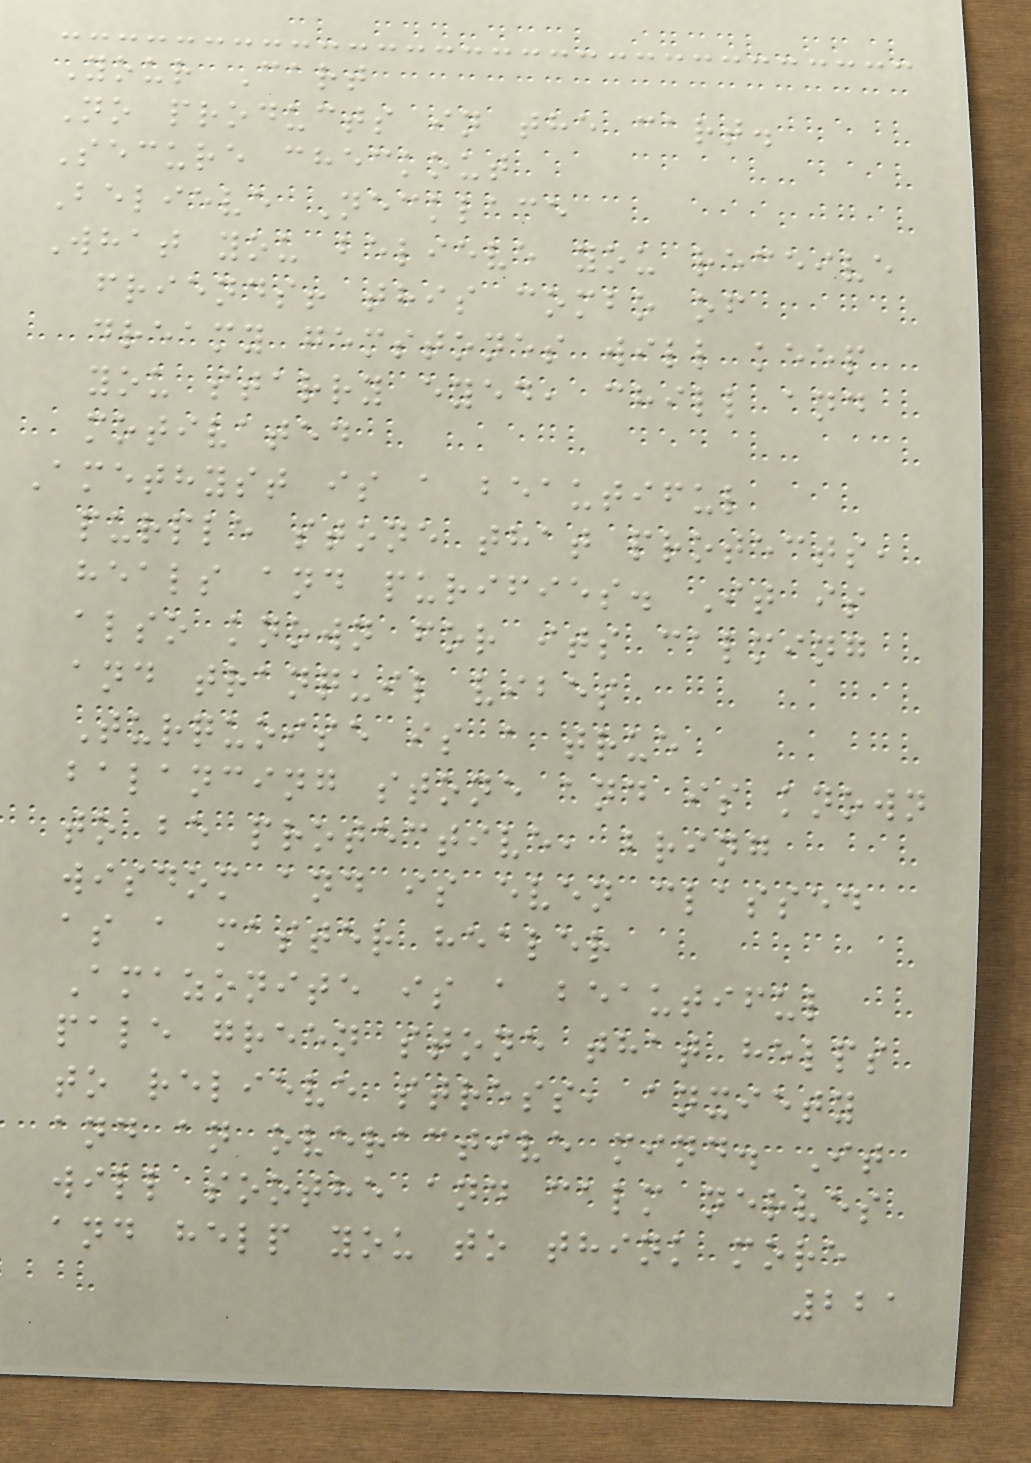Your Cart
No products in the cart.
Secure checkout
Believe Necklace
What you believe you receive
friends! this combo of
dreamy gemstones will keep
you starry eyed, chill and
motivated
Amethyst is a beautiful
purple stone that protects,
heals and purifies. It is
also known for its calming
and tranquil vibes
Turquoise is a true
balancing stone and is known
to be protective, bring
wisdom and is even classed
as a master healer
Amazonite is a beautiful
pale green stone that helps
to relieve stress, anxiety
and an overactive mind. It
will soothe and calm nerves
and help you to think more
221
